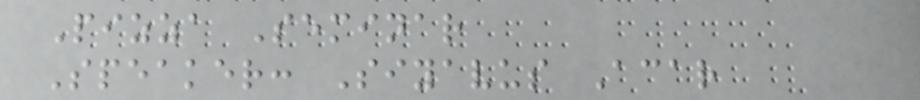Pizza Seminar
Speaker: Siyavus Acar
